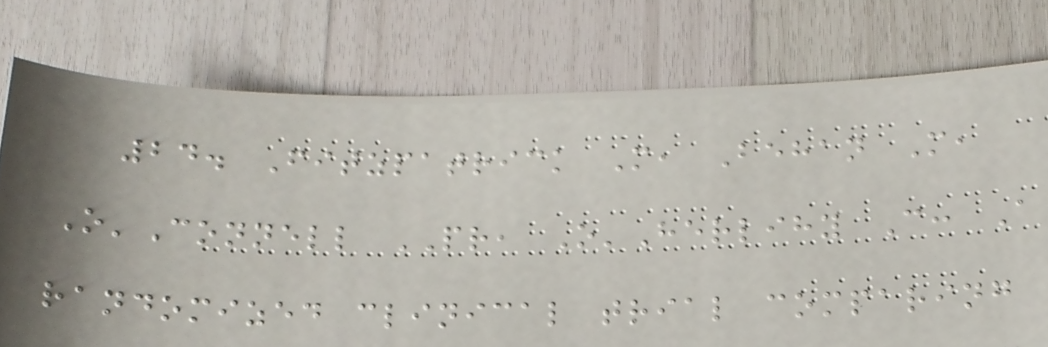24. Fitzpatrick M, Behan M,
O'Connell PR, O'Herlihy C: A
randomized clinical trial comparing
